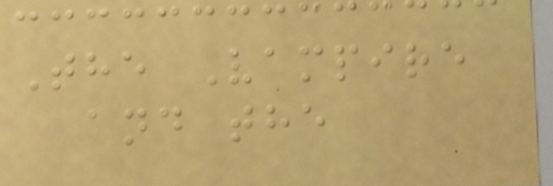The Vampire
and the
